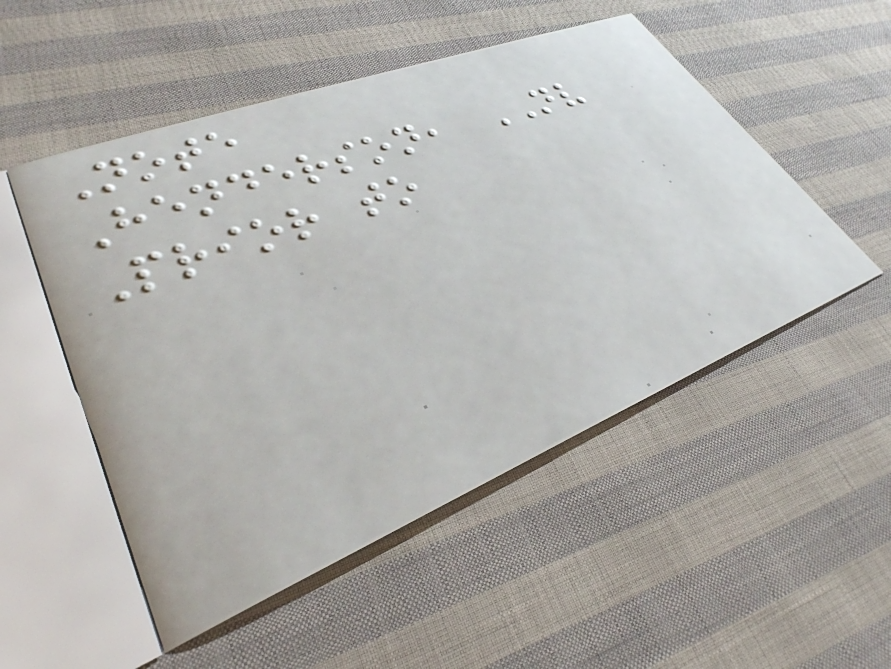Note
Henderson, NV
Prior to
